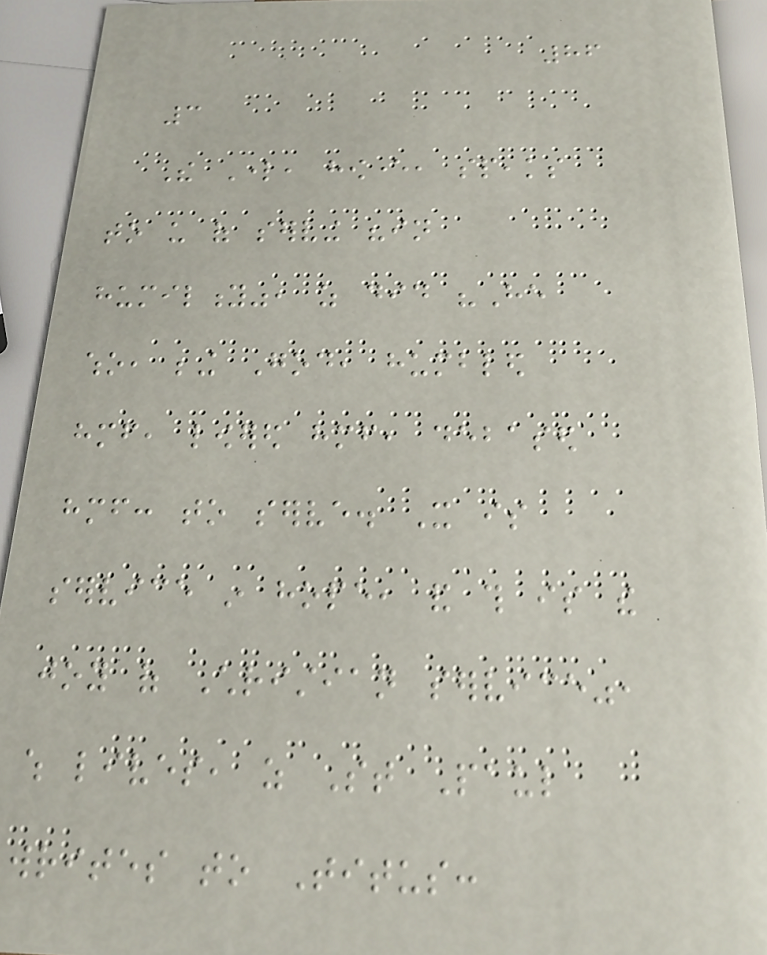86
3
The Lord, however, speaks
to us of serving "in
humility", as did "He
who, being God, humbled
himself, lowered himself, debased
himself: to serve. It is
service in hope, and this is the
joy of Christian service",
which lives, as St Paul
writes to Titus:
